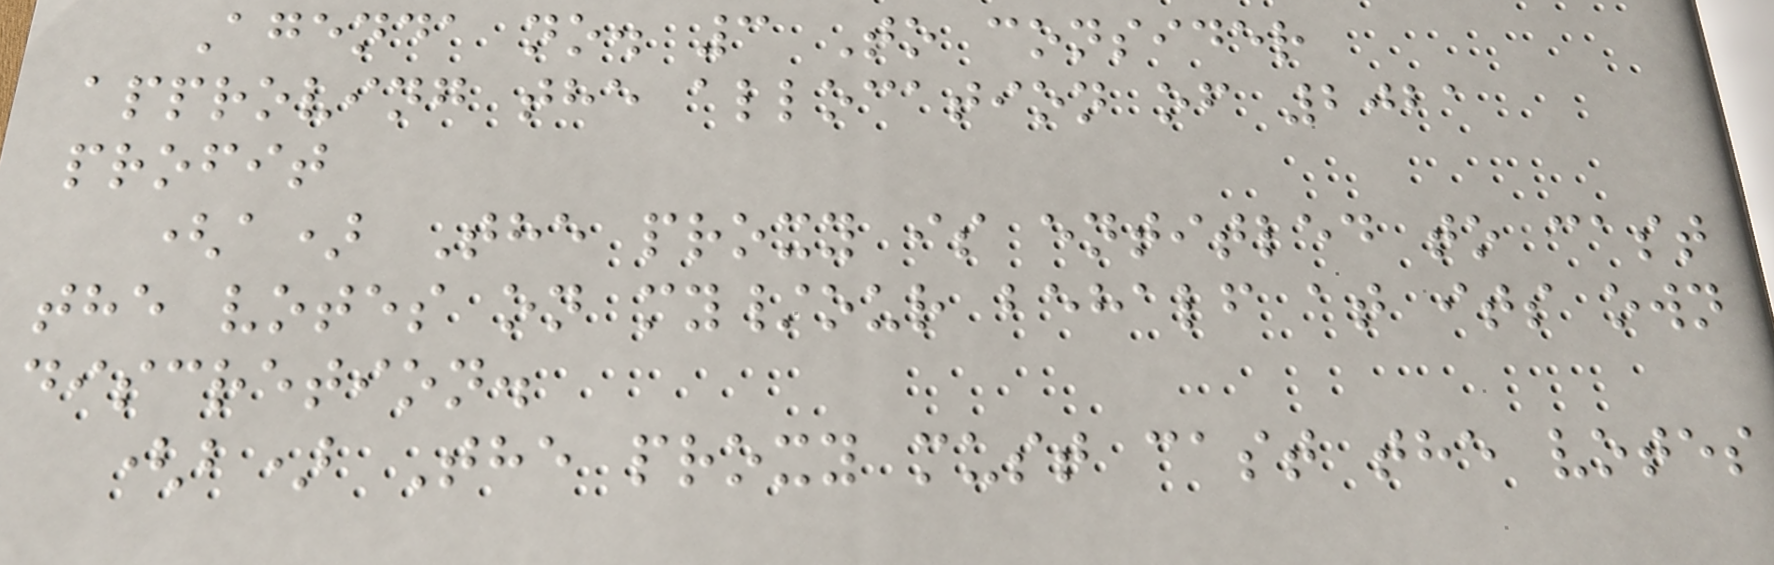Agenda no. 3 To consider
approving the allocation of 2021
profit
(a) The proxy is entitled to cast
the votes on my/our behalf at its own
discretion.
(b) The proxy must cast the votes
